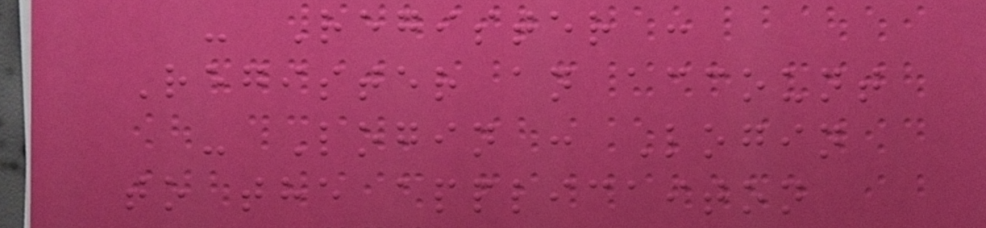- Register :
Register an account
- Login : Login
to the applicaiton
